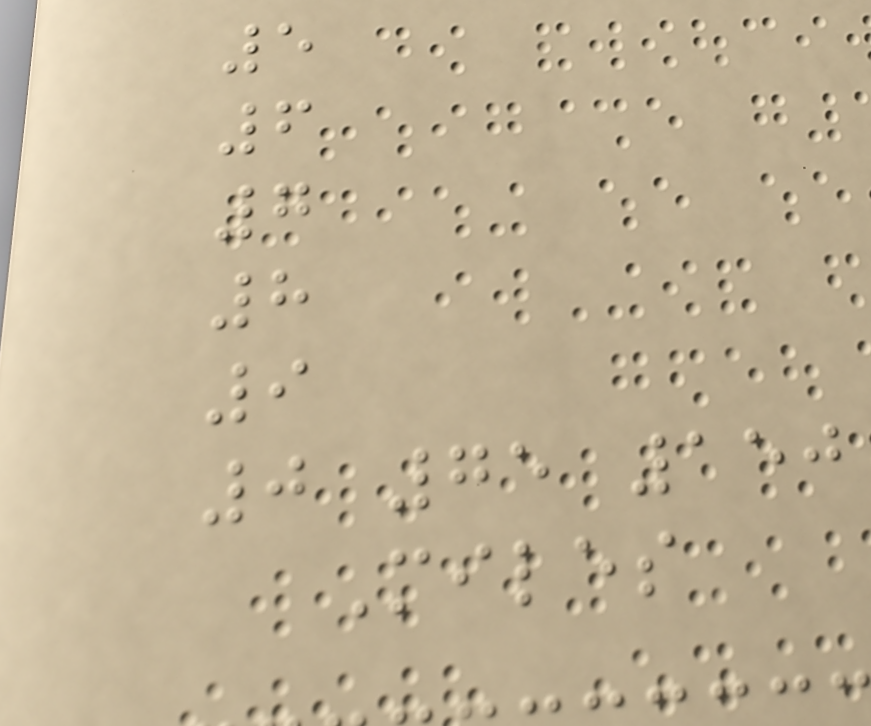5
6
7
8
9
0 75 150
Miles
